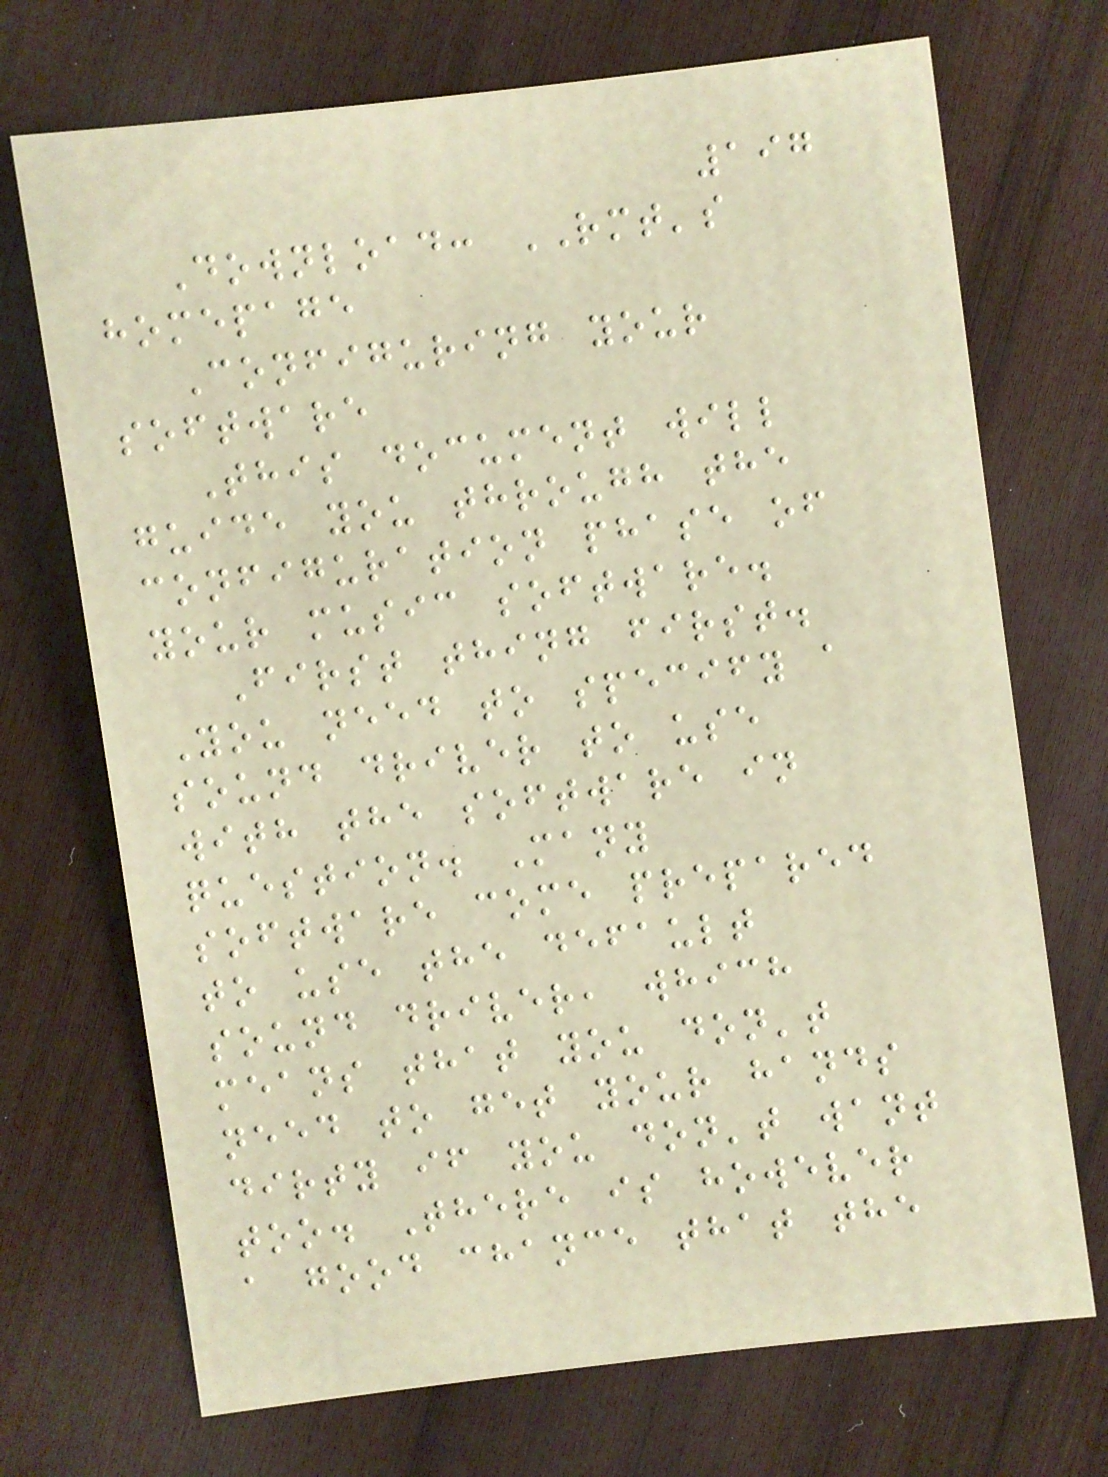197
Download: RMT's
homepage
Configuring your
software
This document will
guide you through the
configuration phase of
your music software.
First thing first.
You need to specify a
sound driver to use
with the software in
question. Many
software come prepared
to use the default
sound driver, which
means that you don't
need to get your hands
dirty if you don't want
too. There is however
a good chance that the
